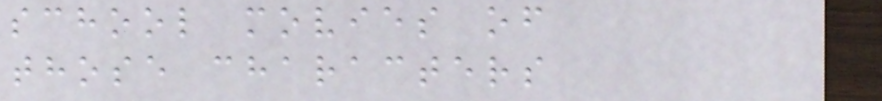school movies of
those characters
